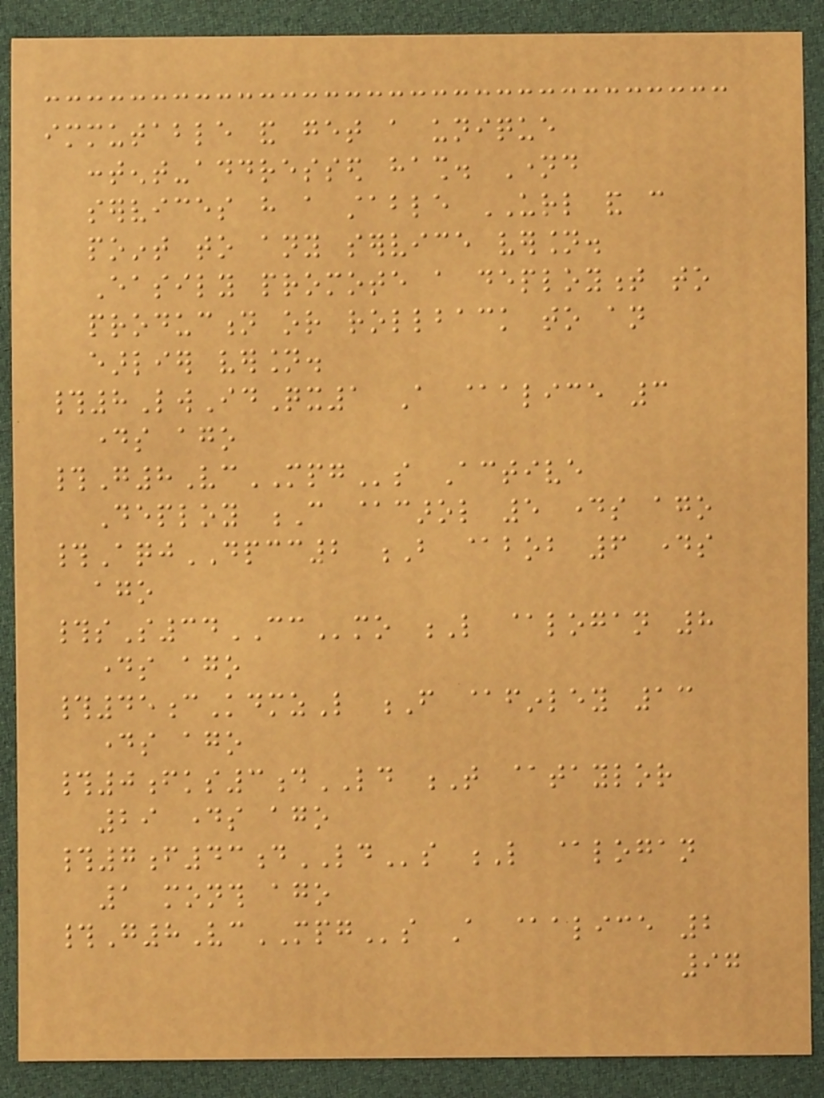immutable and get a unique
content-addressed hash. Named
services have a stable URL and can
point to any service version.
Easily promote a deployment to
production or rollback to an
earlier version.
#8LwIdQx1 A @alice 3
days ago
#G8VcMPGs Active
Deploy C @carol 5 days ago
#AqjDPCC2 B @bob 6 days
ago
#sS34CCmo L @logan 8
days ago
#45cKdmzL F @finley 13
days ago
#0fks3dLD T @taylor
29 days ago
#7f43dLDs L @logan
1 month ago
#G8VcMPGs A @alice 2
97
